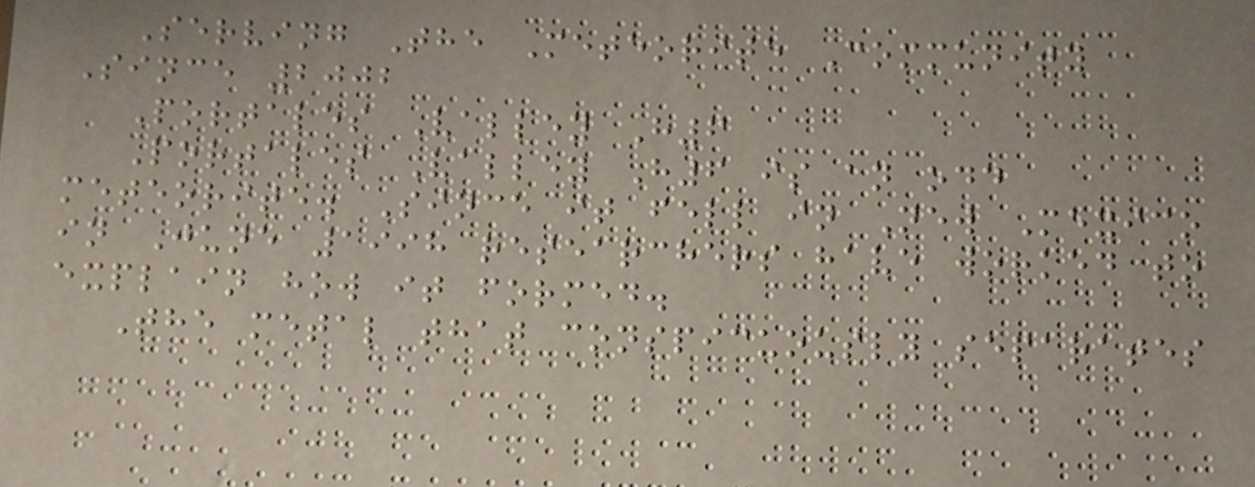Serving The Meteorite Community
Since 2002
Portales Valley H6
Portales Valley H6 is an odd
meteorite. Since it fell in New Mexico
in June 1998 researchers have worked to
explain how it formed.
The metal that conspicuously separates
